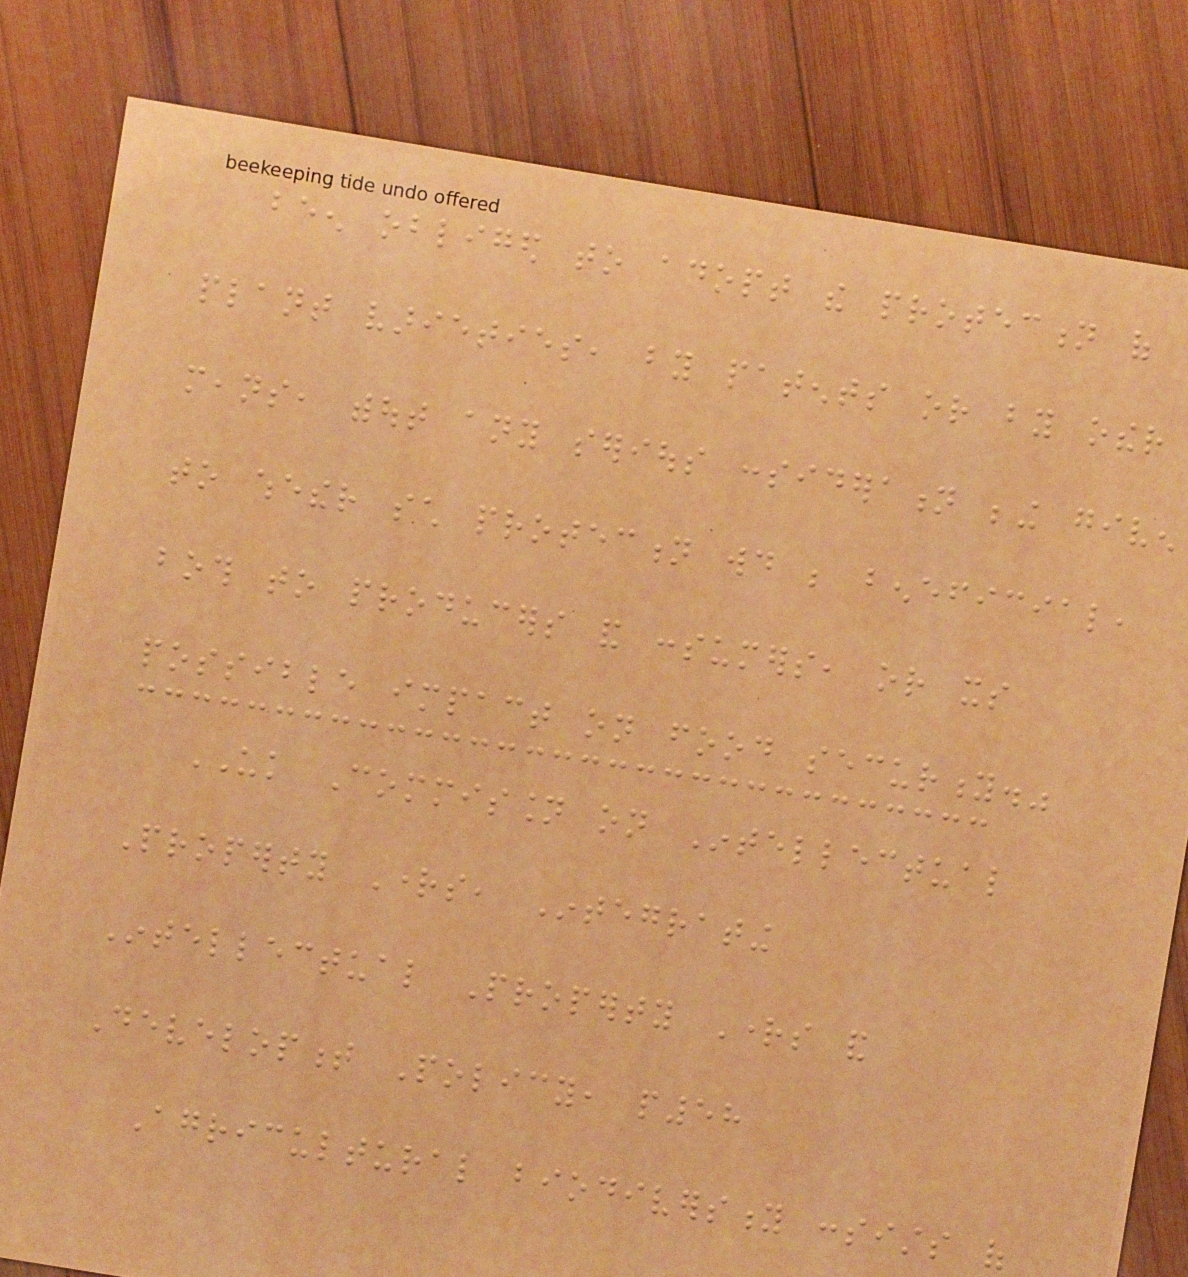been obliged to adopt the protection of
plant varieties, by patents or by other
means, without any serious consideration being given
to whether such protection would be beneficial,
both to producers and consumers, or its
possible impact on food security."
UK Commission on Intellectual
Property Rights, Integrating
Intellectual Property Rights and
Development Policy, p58
Agricultural biodiversity consists of
